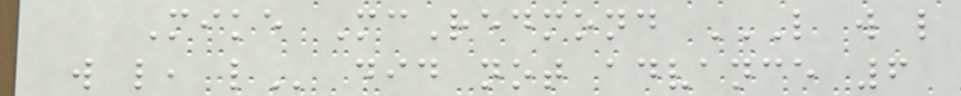Mike McRedmond L W L
W L, L did not advance 6
